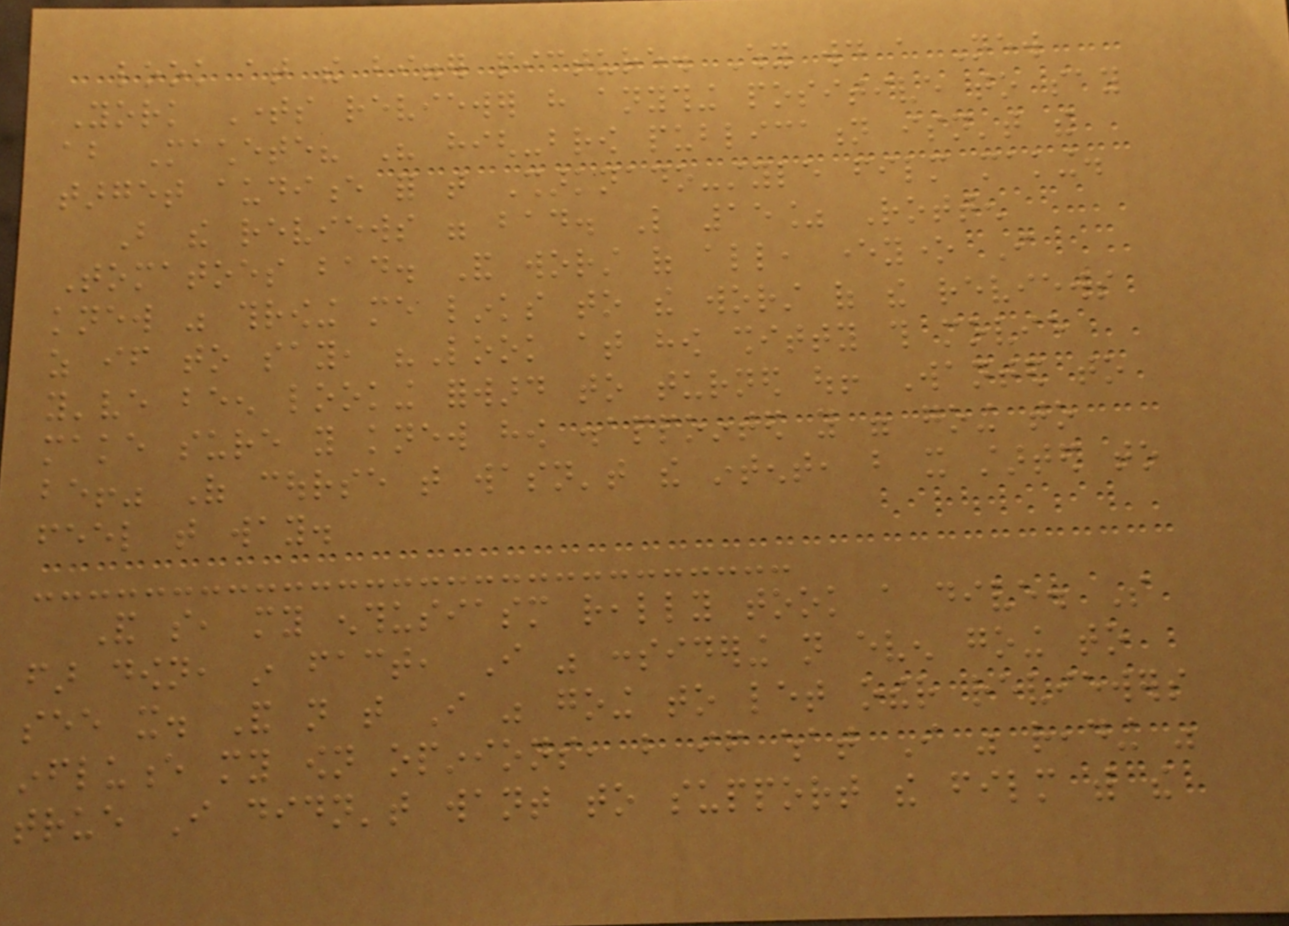look at the bigger picture. Why would a New
York Times reviewer have anything positive to say
about Machete? His high-brow publication isn't the
target audience for that Sharknado-style film making.
But the reviews were bad. Like 15% Rotten
Tomatoes bad. And worst of all, everyone I
knew was throwing me links to the worst of the reviews
as if to say, "Look at how shitty this movie
you've been looking forward to turned out! Wanted to
make sure you knew how disappointed you were going to
be!" Of course that wasn't the intent, but it started to
feel that way.
And so, my enthusiasm really took a dive. So
far down, in fact, I was considering not even going to
see it. And not that I was going to let other reviewers
influence my own opinions, but if what I was reading was
true I didn't want to support the film with the
